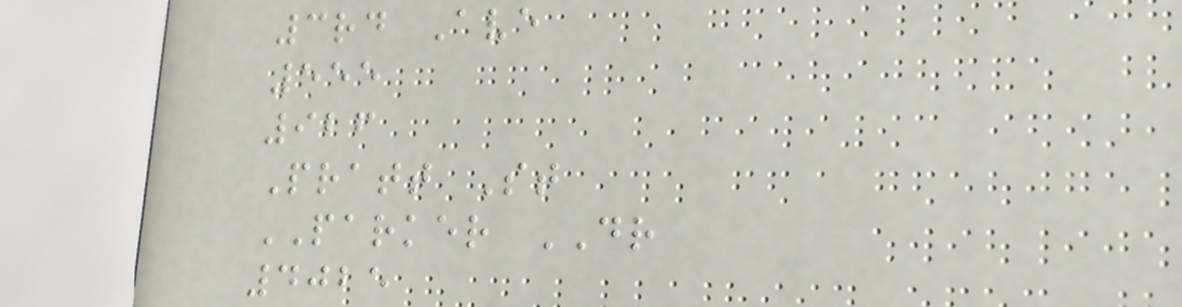3rd Ave
555
926
Pratt St
PARKER DR
4025
